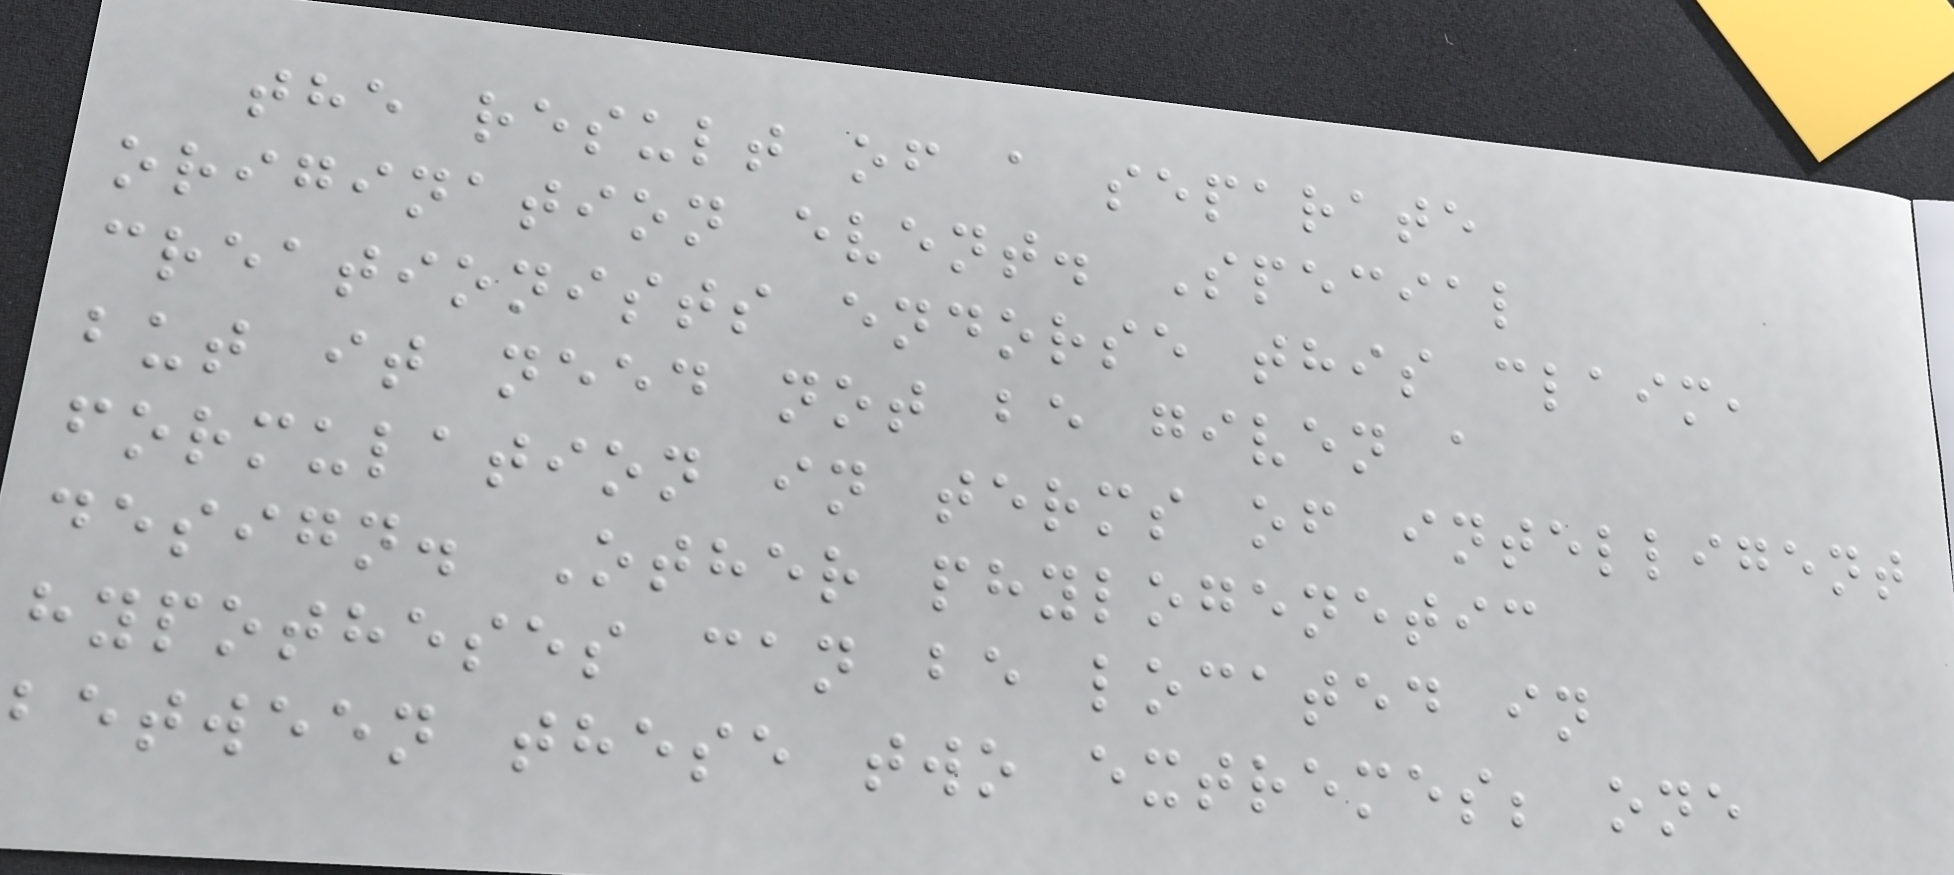the result of a separate
origination event. Special
creationists endorse this claim,
but it need not be given a
formulation in terms of intelligent
design. Other phylogenetic
hypotheses can be located in
between these two extremes; one
